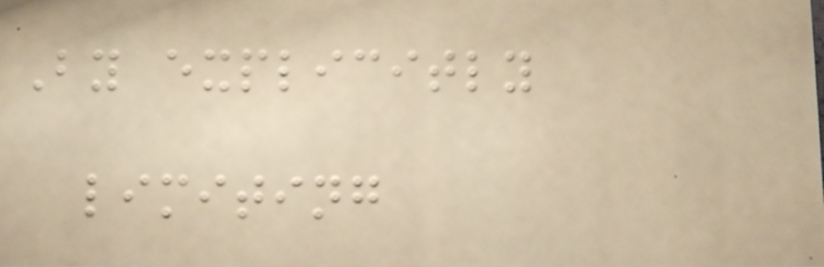By explicitly
limiting
